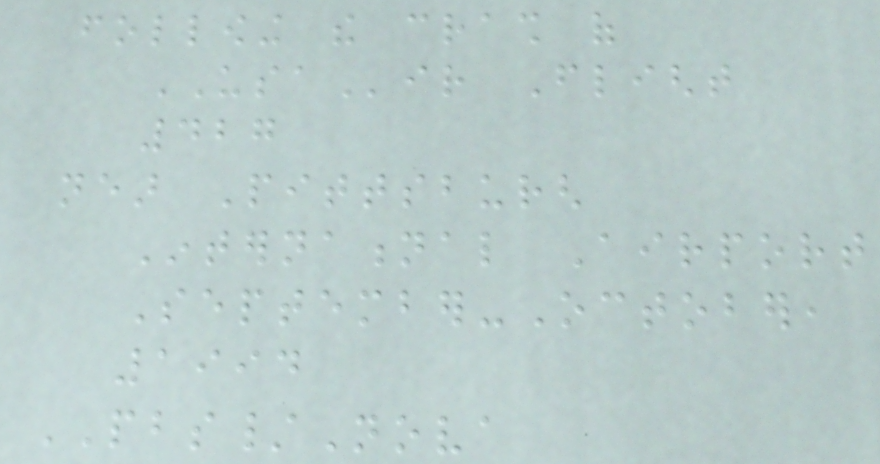following the crash of
USAir Flight
427
near Pittsburgh
International Airport
September-October,
1994
PBS/Nova
